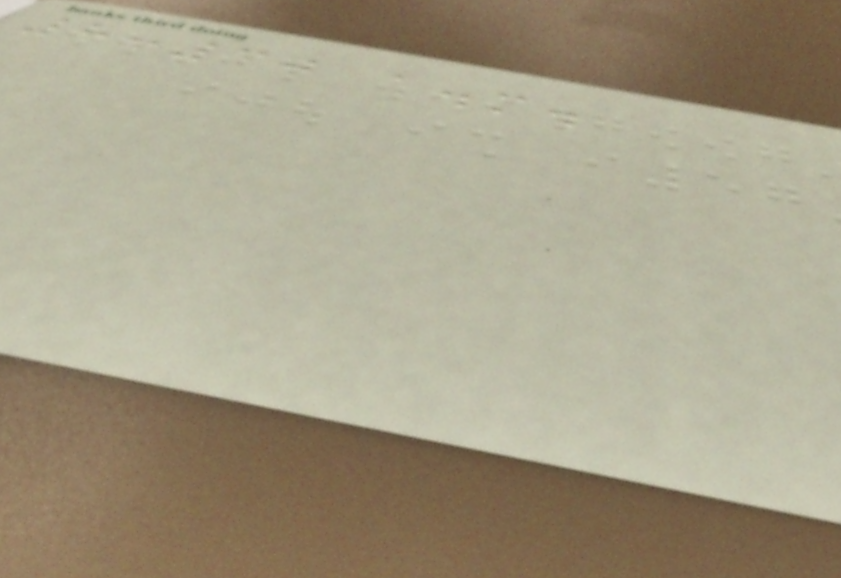8:30 a.m.
